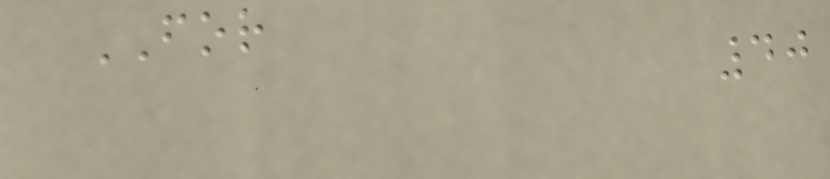FOR
40
